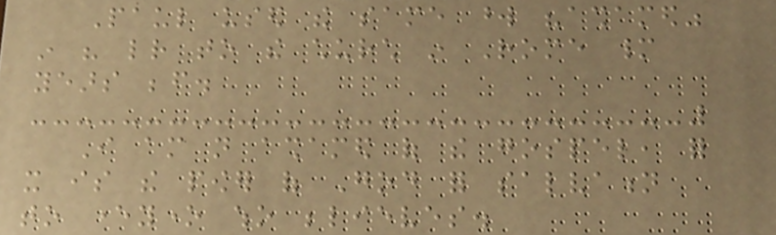Paul used the same word "ashamed"
in his letter to the church in Rome many
years before.
I am not ashamed of the gospel, for
it is the power of God for salvation
to everyone who believes.
